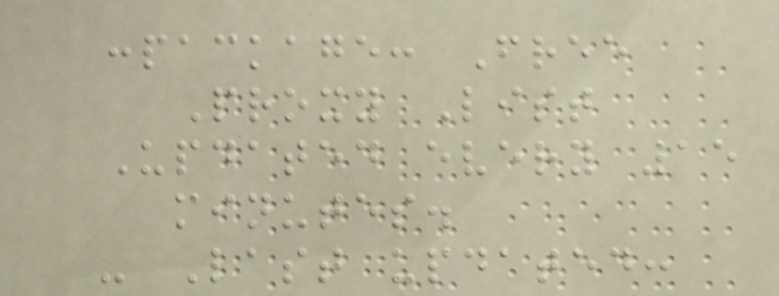:package: Free
Proxy List
Updated every 15
minutes.
- Last updated:
